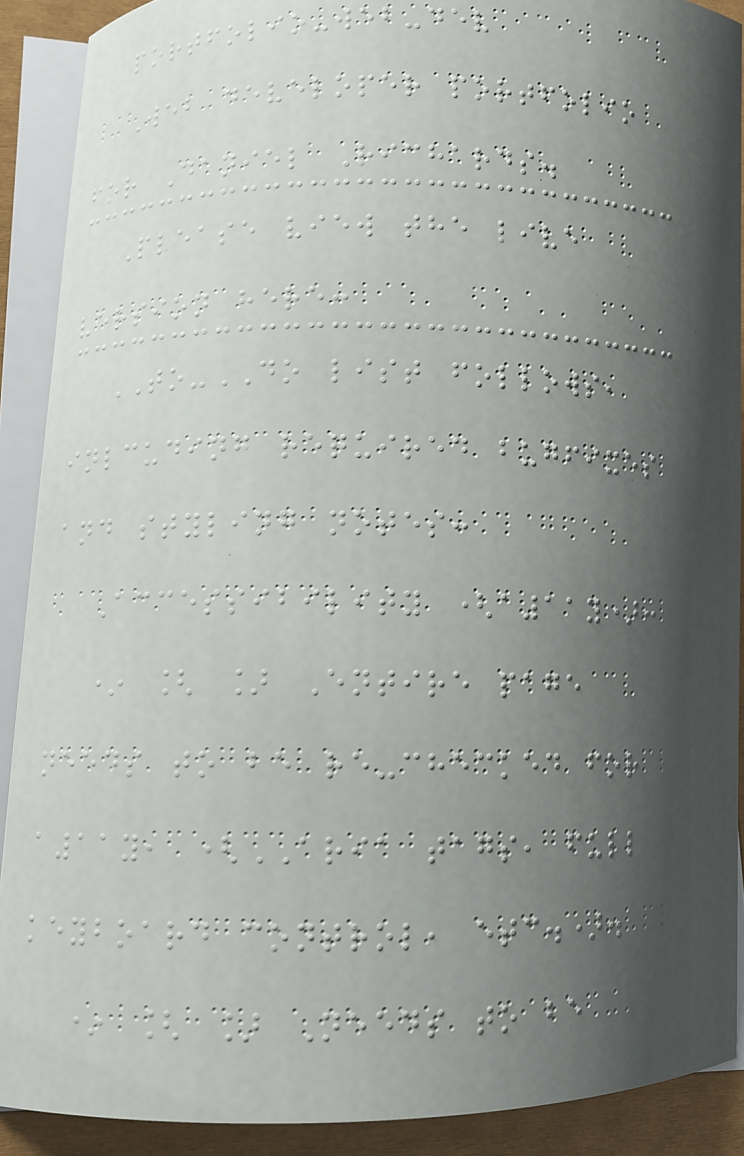portfolio-web-dev
Web developer portfolio
for Daniel Richards.
Please view the live
version here:
TO-DO list follows,
inlcuding required bugfixes
and styling notes:
Accessibility (a11y):
* [ ] Entire page
needs to be re-checked for
a11y, (ARIA tags, full
keyboard control, etc.).
* [ ] Needs to be
